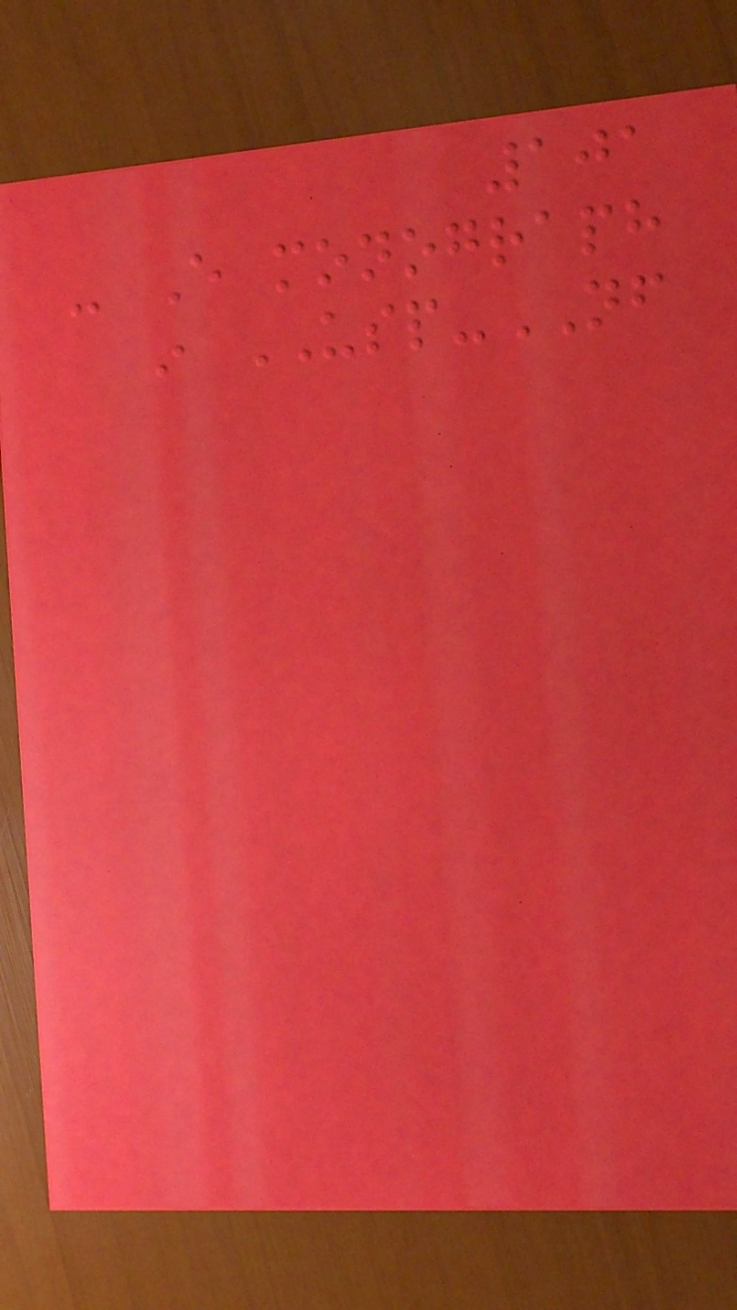101
- Every monograph
in USP-NF
